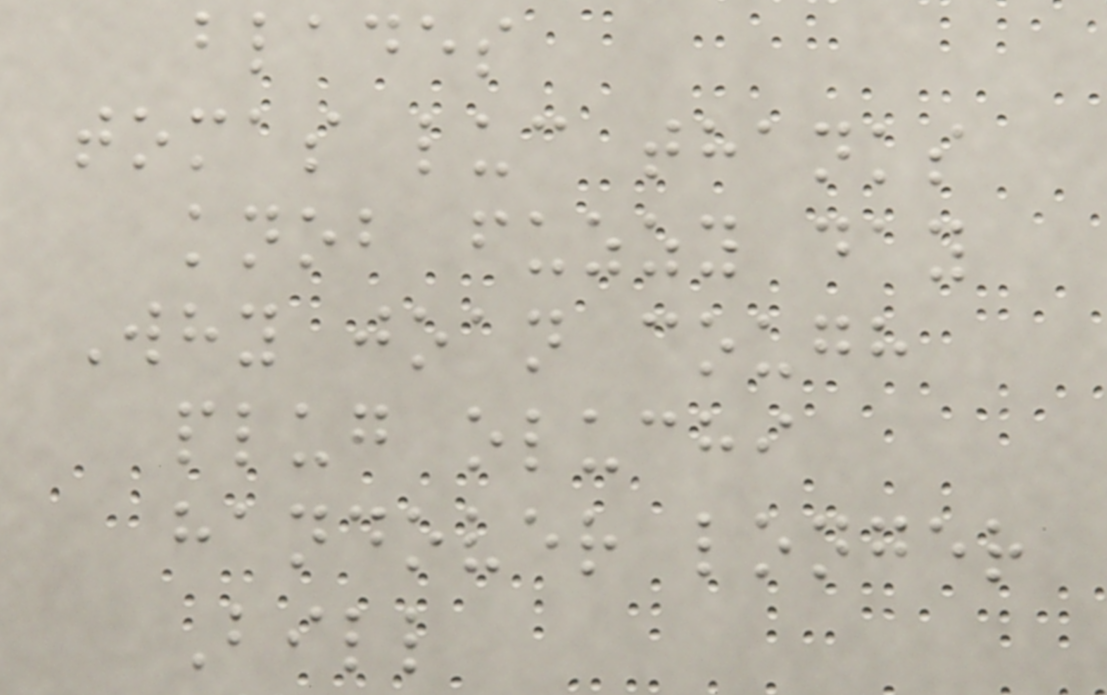blades
tomas luc thanks
knob fuzzy day
Why joan cough
plug oluchi
handover longer
Bill
